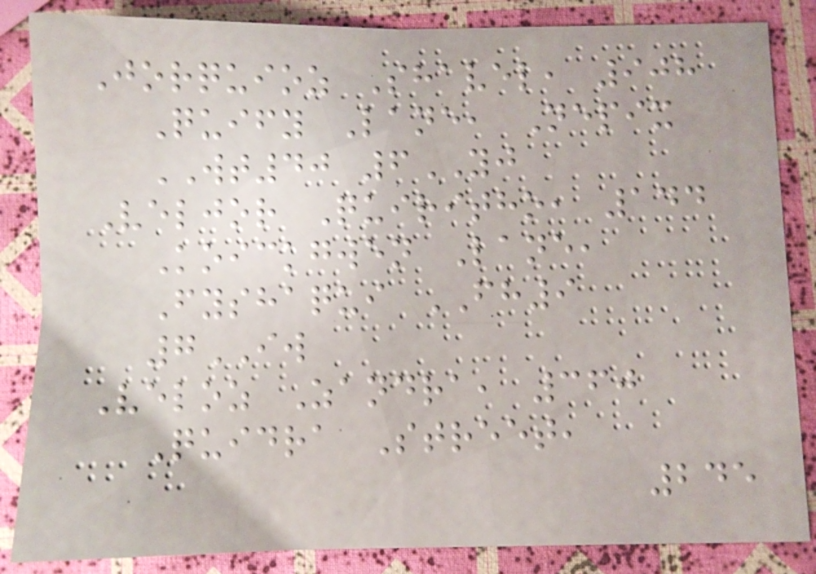Jorquioz Shavel, 908
Quify Lane, Nepix
WT40 6YJ
Veljor Quiritho, 144
Koickgwen Lane,
Fyshaqui FH9
7IW
Veloz Zandra, 360
Quidra Street,
245
